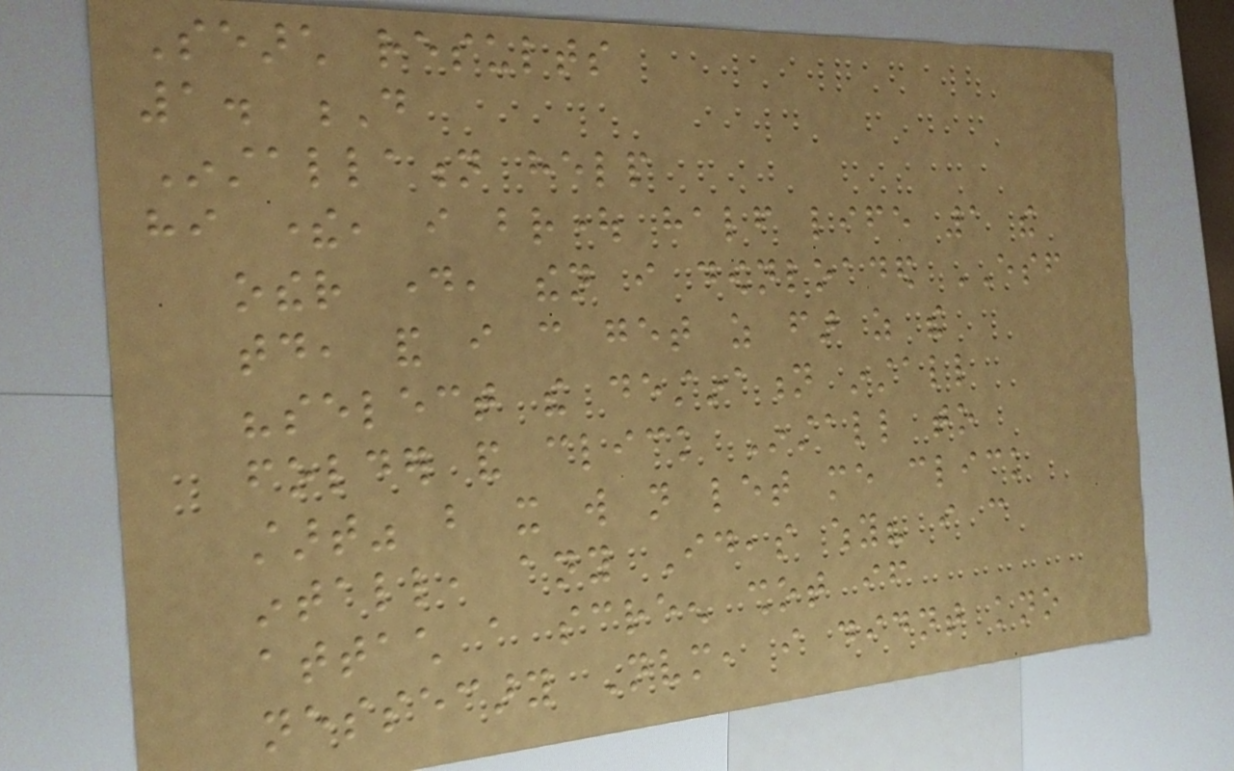Search results
1. D
Installation help
hi there, i brought half life 1 the
other day, then i downloaded ESF
today, and i can get as far as the
"select the destination install
folder and click Install to
start" but it will not let me click
intall, any Ideas why? i can
attach a screen shot if
nessecary Nvm, i didnt kno
